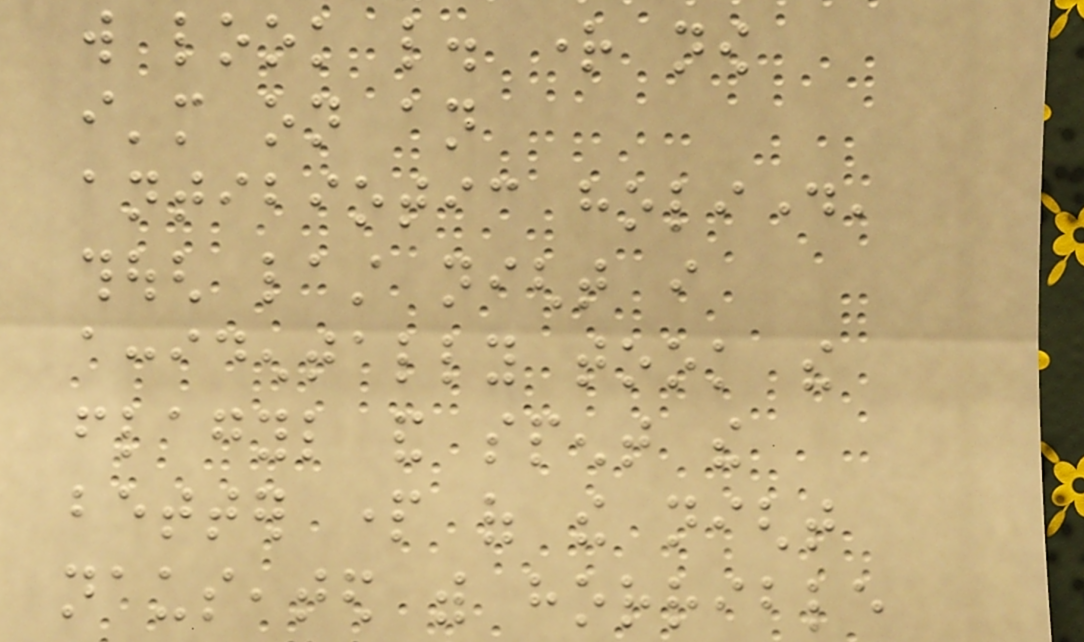will look like. right now
i'm on an
antibiotic holiday,
though last night i
accidentally took the
flagyl and spent the
better part of the night
nauseated with horrible
